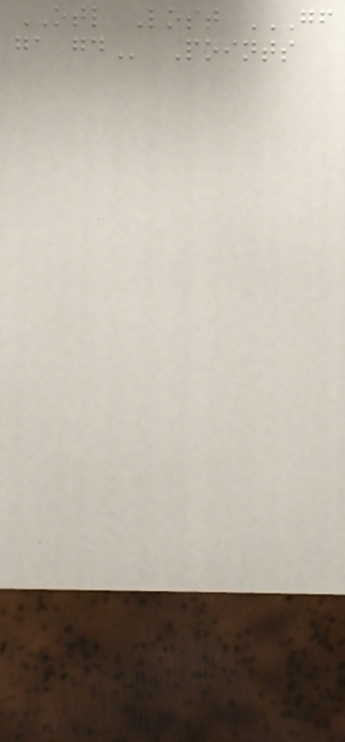OTL Lost GF
GA GD Points
